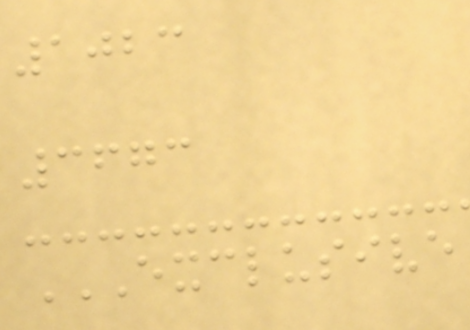1023
3673
EXCLUSIVE
